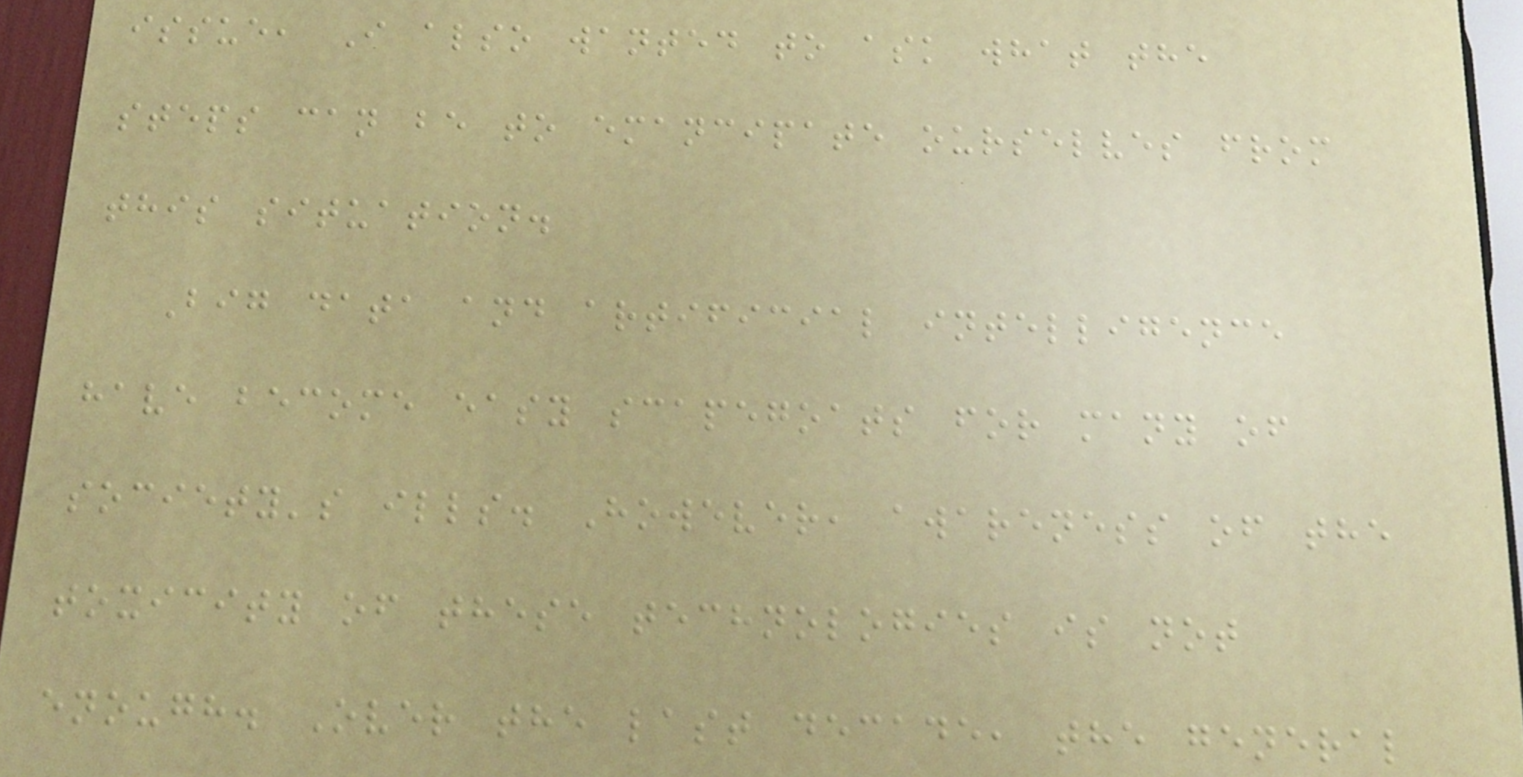issue, I also wanted to ask what the
steps can be to emancipate ourselves from
this situation.
Big data and artificial intelligence
have become easy scapegoats for many of
society's ills. However, awareness of the
toxicity of these technologies is not
enough. Over the last decade, the general
